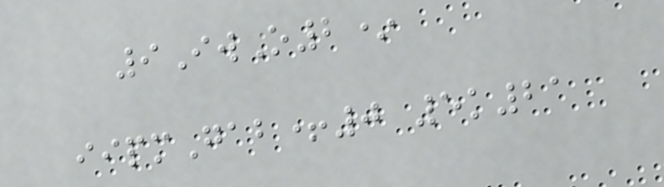9IwO2*
iipmGab+0 5k21
